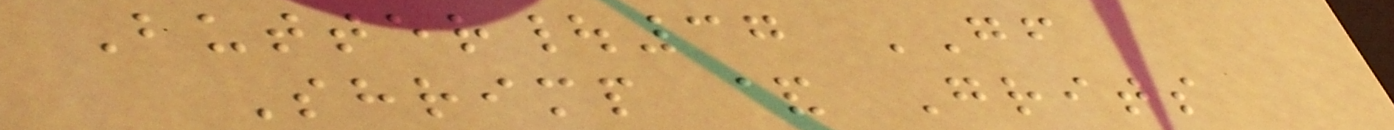Butter|37 GF
Shrimp & Grits
